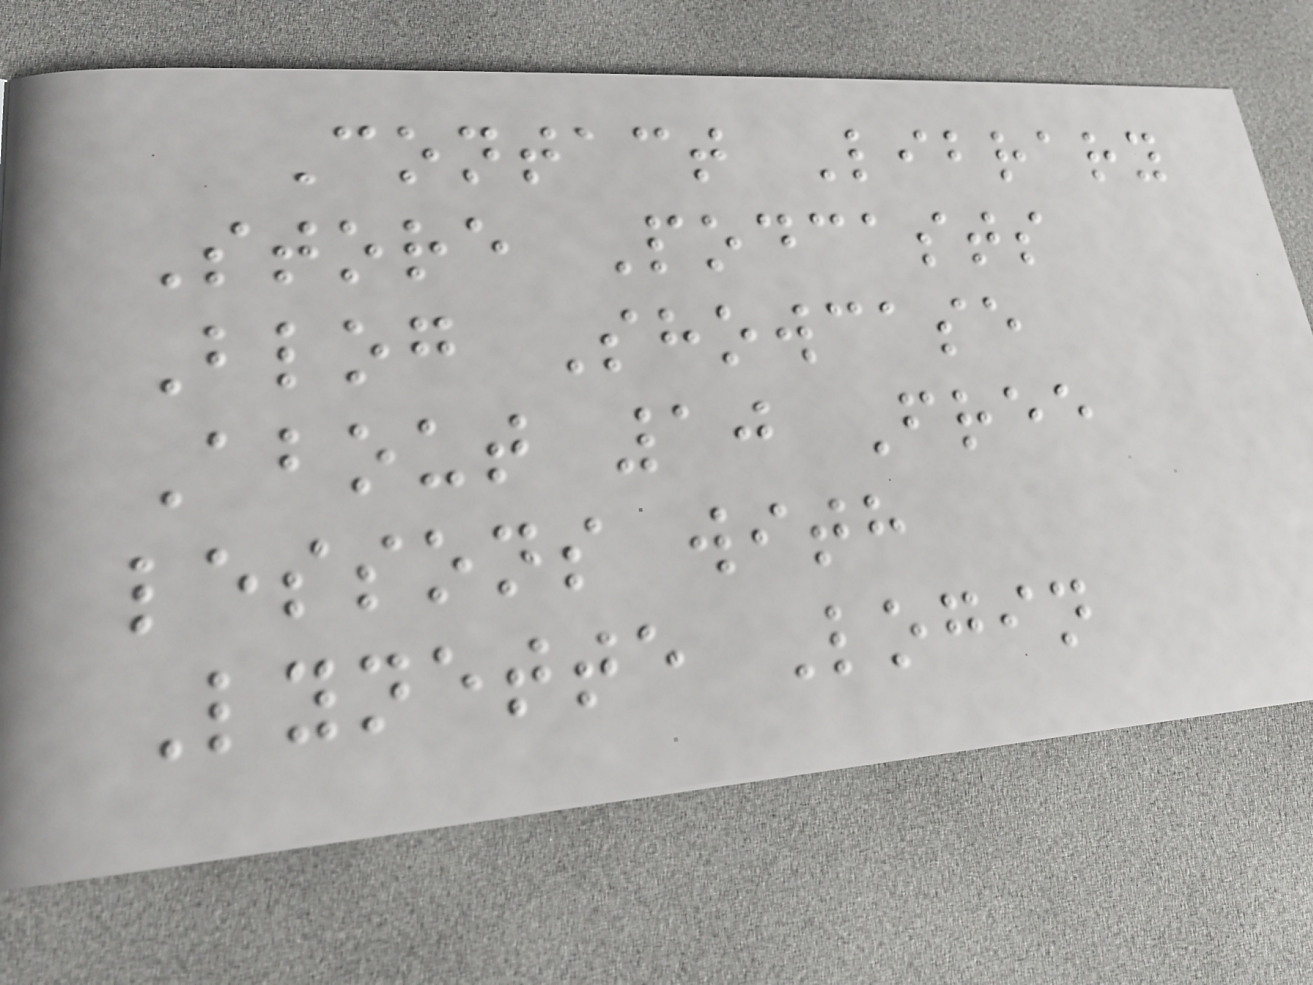Contact Library
Store Podcasts
Blog Showcase
About 10 Free
lessons with
Lynette Login
